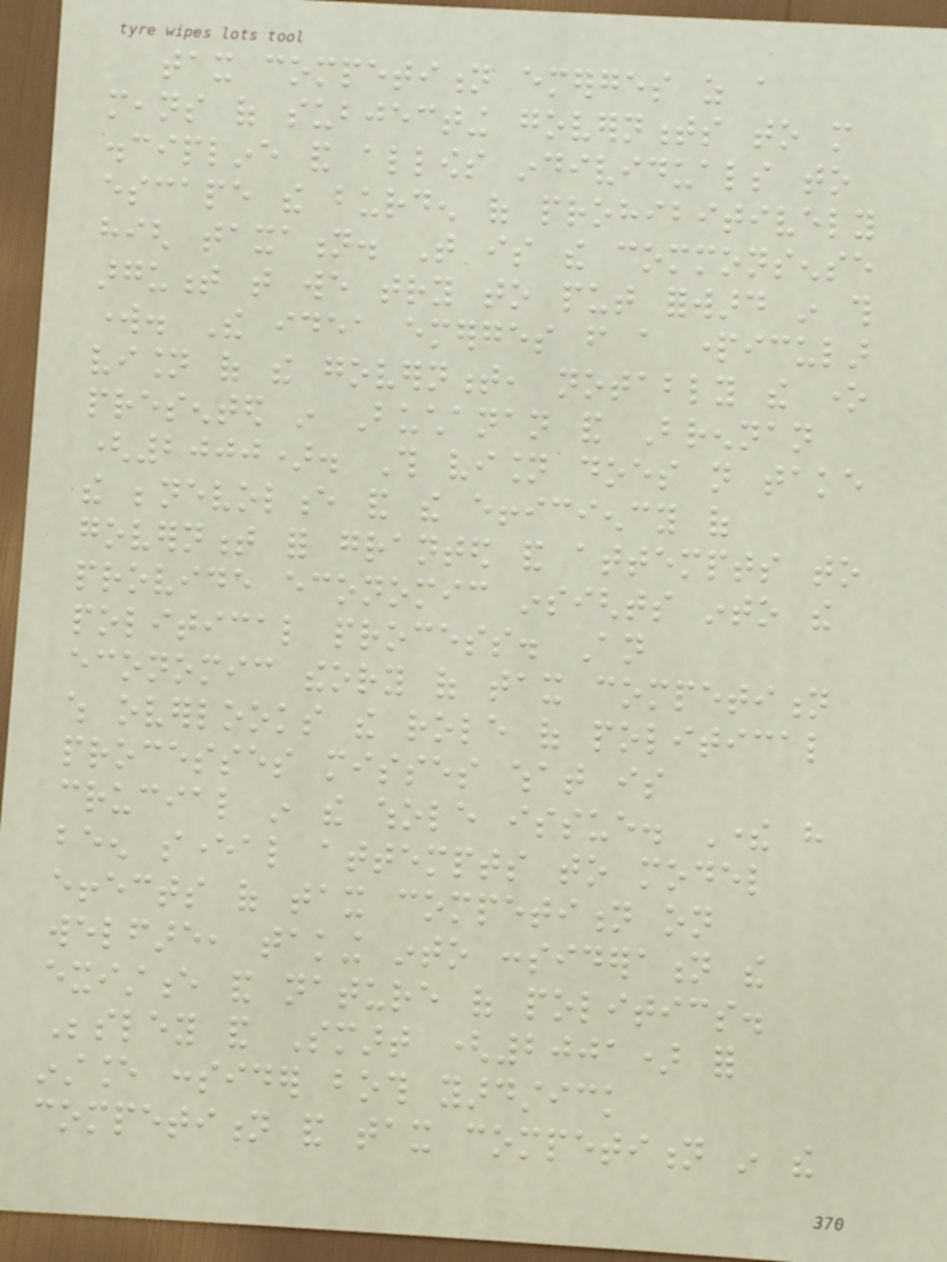tax competition emerges as a
means of subjecting governments to more
discipline and allows individuals to
escape the burden of prohibitively
high taxation. That is the commonsense
argument that we try to put forward in this
work. The idea emerges from a particular
vision of the government, notably the one
presented in Buchanan and Brennan
(2000). This vision does not take
the benevolence and the efficiency of
government for granted and attempts to
provide economic insights into the
political process. An
economic theory of tax competition
which overlooks the role of political
processes misses what is
crucial in the whole issue. There have
been several attempts to model
effects of tax competition on
welfare, taking into consideration the
existence and nature of politics.
Besley and Smart (2001) for
instance consider both yardstick
competition and tax competition in the
